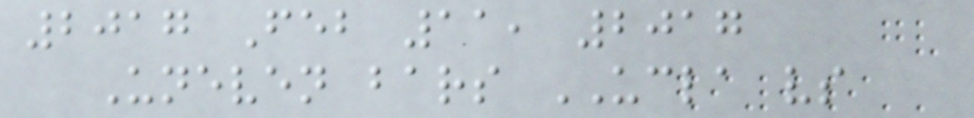2017 Feb 11, 2017
Uneven bars UCLA vs
